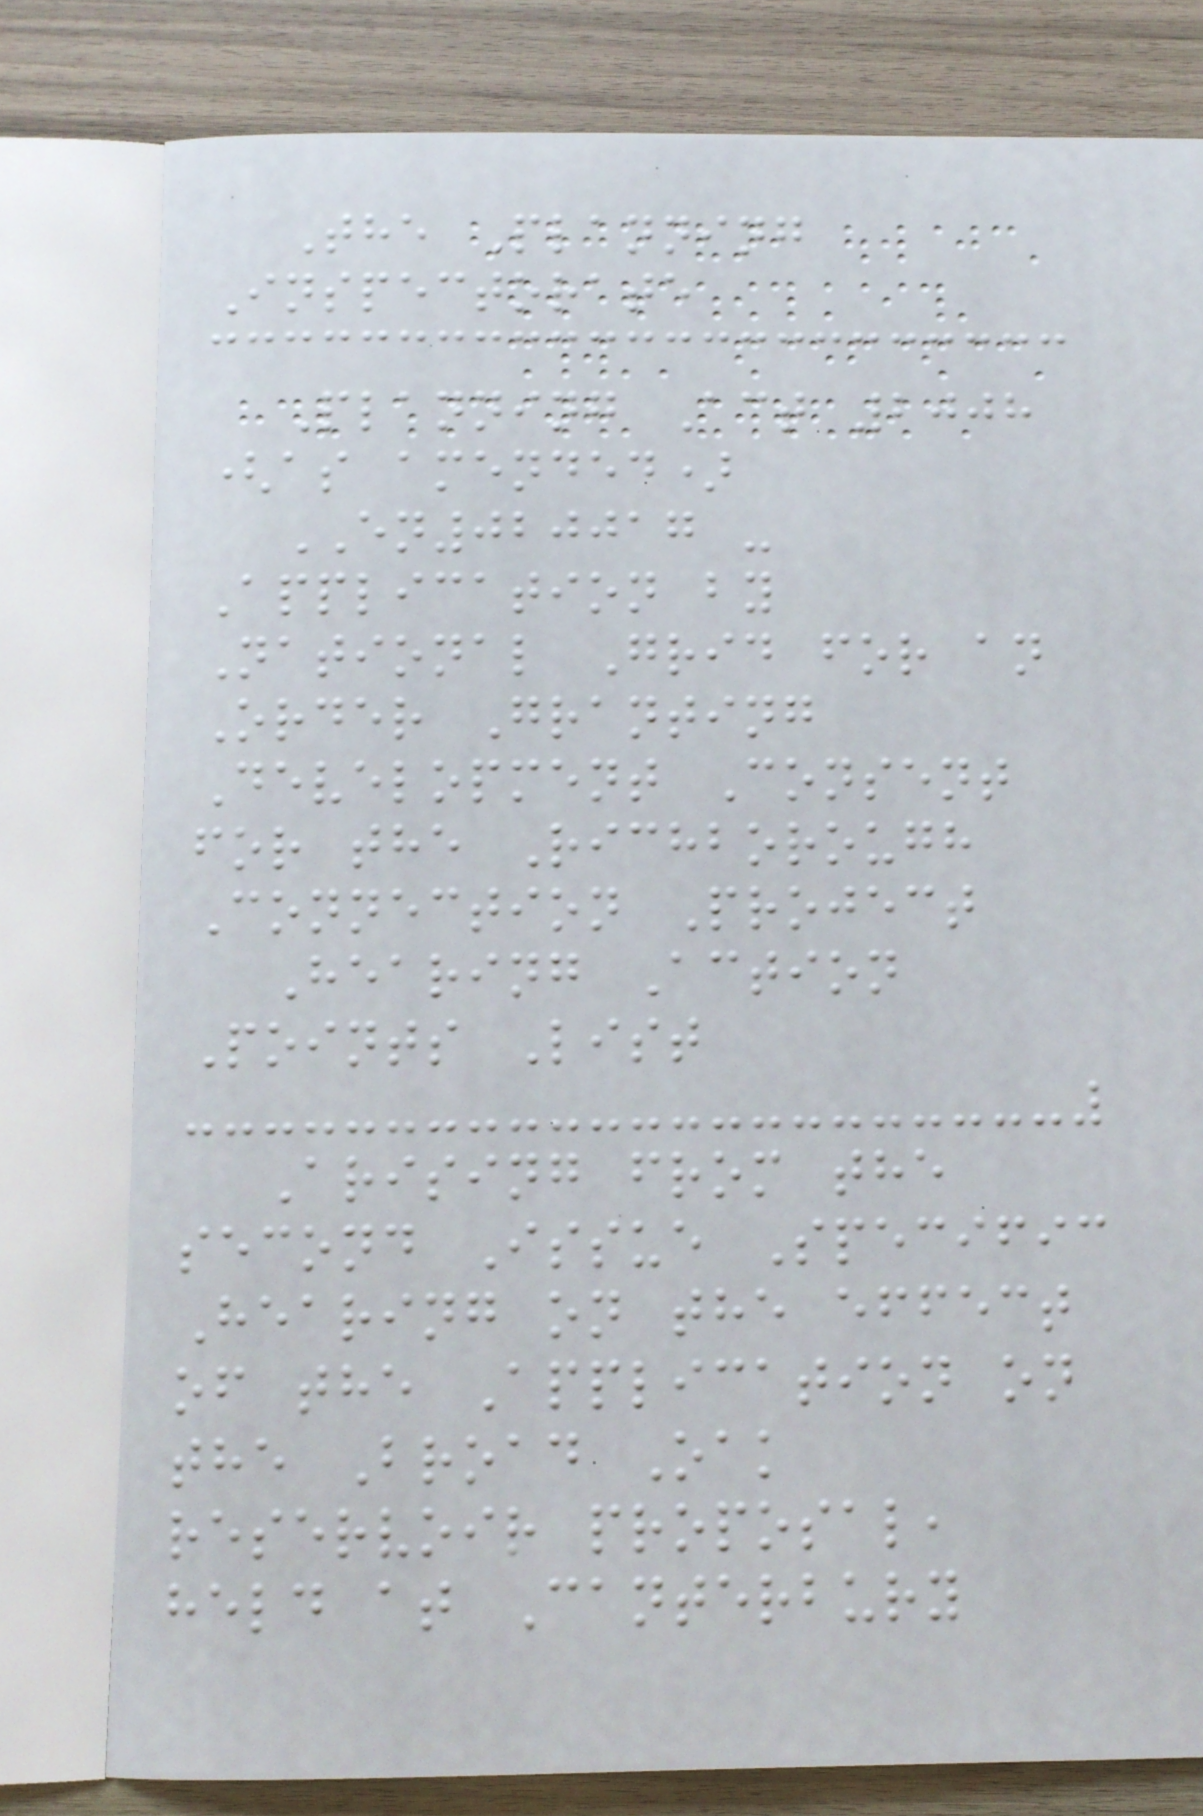The Planning
Inspectorate
Planning Act 2008
(as amended)
EN020017 -
Application by
National Grid for an
Order Granting
Development Consent
for the Richborough
Connection Project
Hearing Action
Points List
Arising from the
second Issue Specific
Hearing on the effect
of the Application on
the Broad Oak
reservoir proposal,
held at Canterbury
